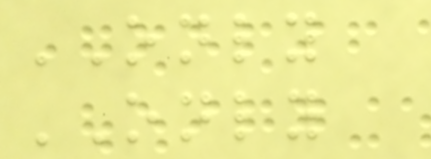ONLY
ONLY
